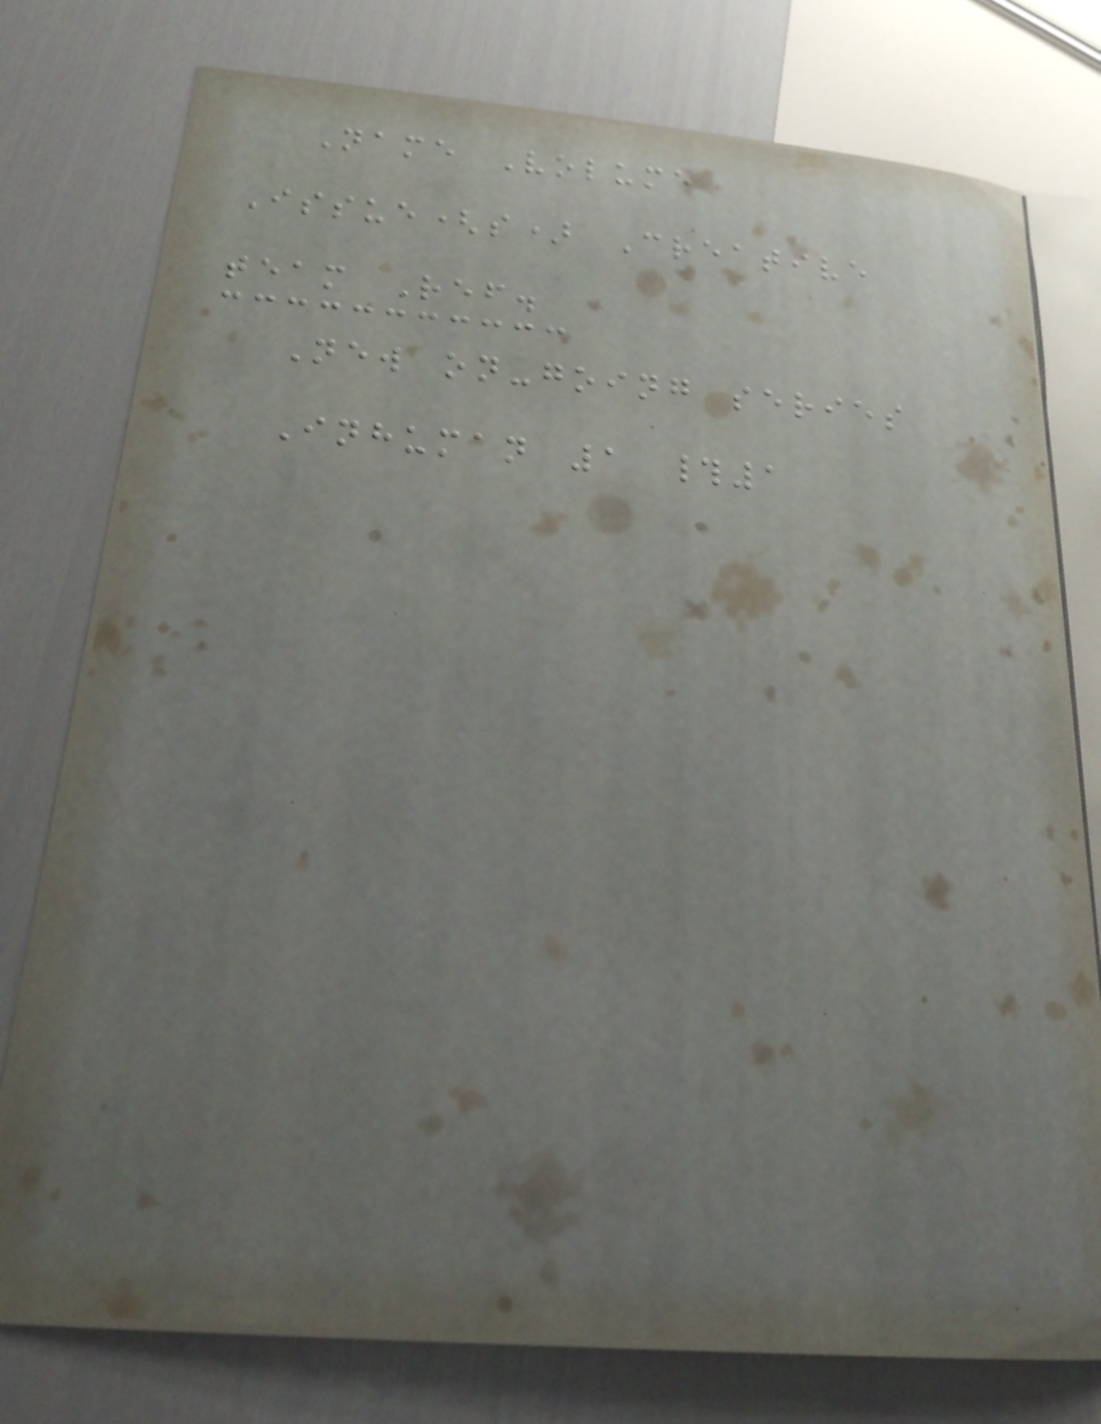Name Volume
Issue(s) Creative
team Ref.
New on-going series
Inhuman 1 #1
